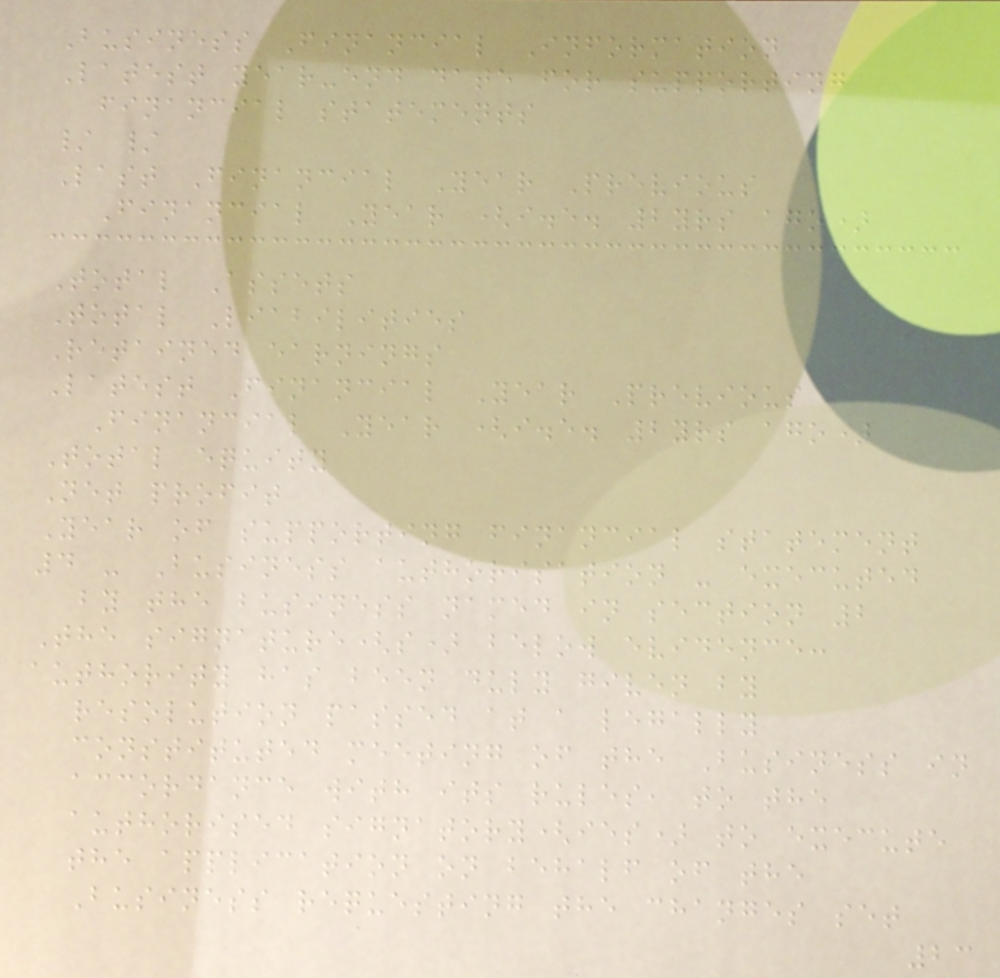Business Financial Information
Latest year-end date for supporting
financial statements
/ /
Last Financial Year Previous
Financial Year (i.e. 2yrs ago)
Total Assets
Total Liabilities
Retained earnings
Latest Financial Year Previous
Financial Year (i.e. 2yrs ago)
Total equity
Net profit
Year of supporting financial statement
4 - Business authorisation - executed
by the business named in section 2
The signature(s) below evidence:
authority has been duly given by
resolution passed at a legally
constituted meeting of the Business in
accordance with its rules, to the
authorised signatory(ies) to execute
the application on behalf of the
Business requesting the changes set
23
